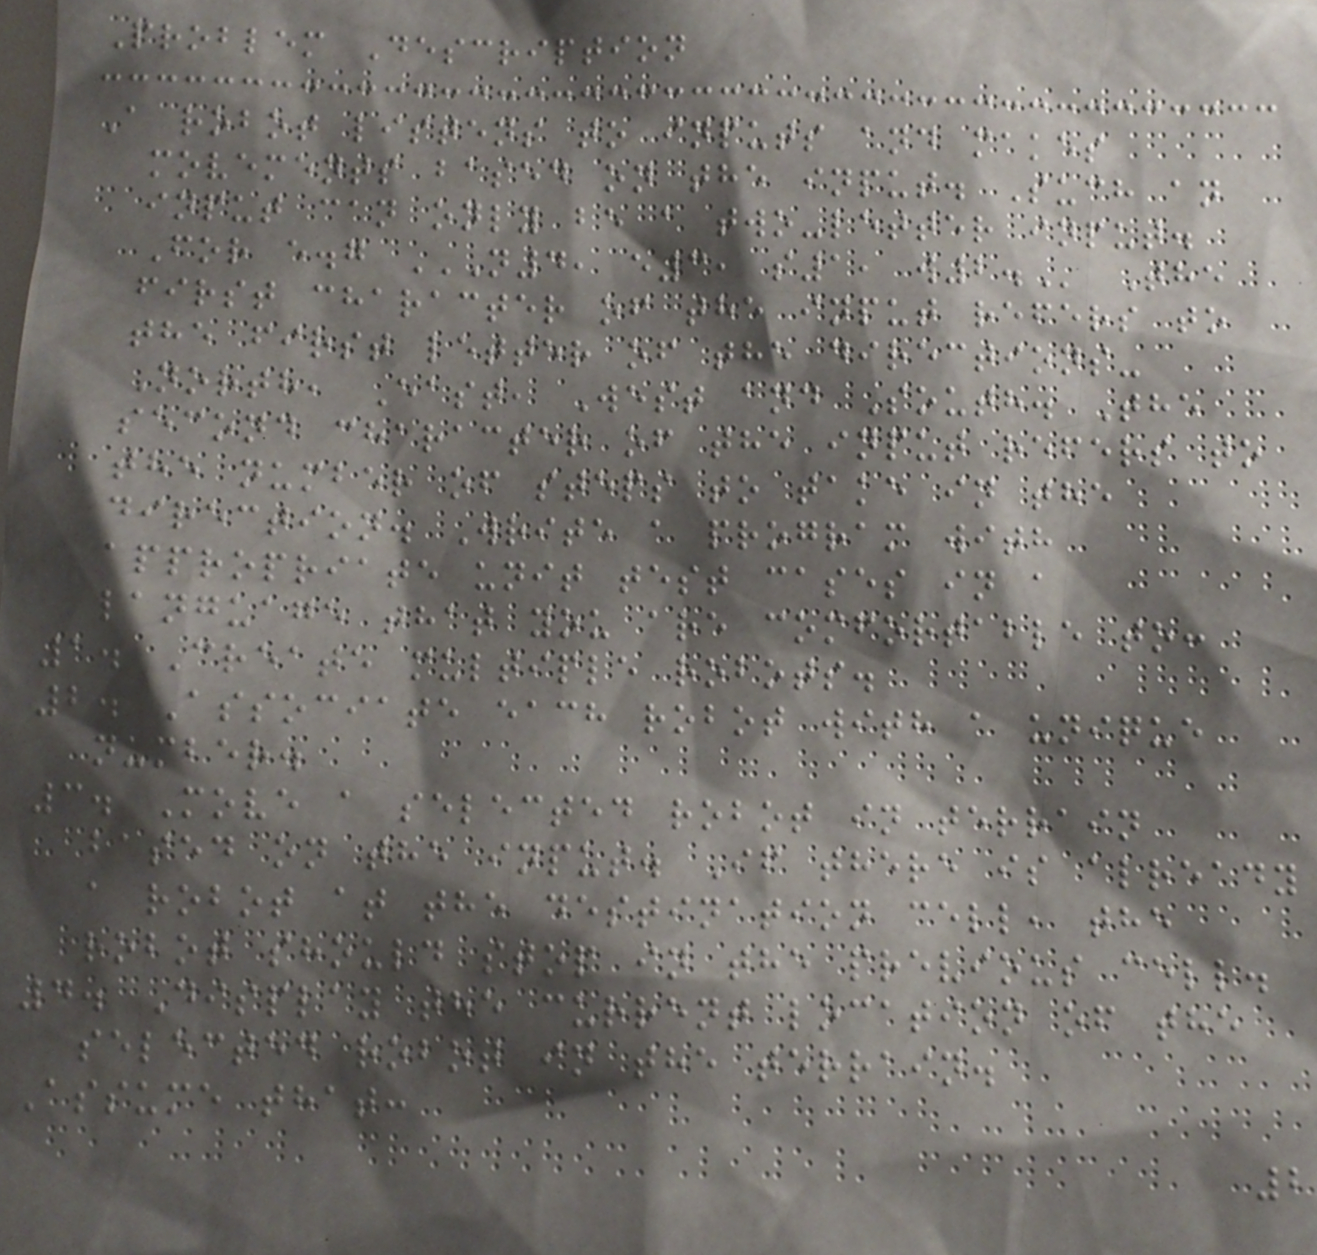Problem Description
A robot listens to inputs and makes
movements based on the input. Such an
input can only be a two-letter input.
For e.g N4, E3, S1, W2. The
first character of the input refers to
the first letter of the directions-
North, East, West and South. The
second character of the input refers to
the number of steps to take in the
direction. Write a program with
appropriate unit test cases in a
language that you are comfortable to:
1. Create multiple robots.
2. Associate each robot with a unique
number.
3. Move a selected robot in terrain
based on the input. If there is already
a robot at the destination cell, the
robot should stop in the previous cell.
4. Display the current location of the
selected robot in the terrain.
Assume that:
2
